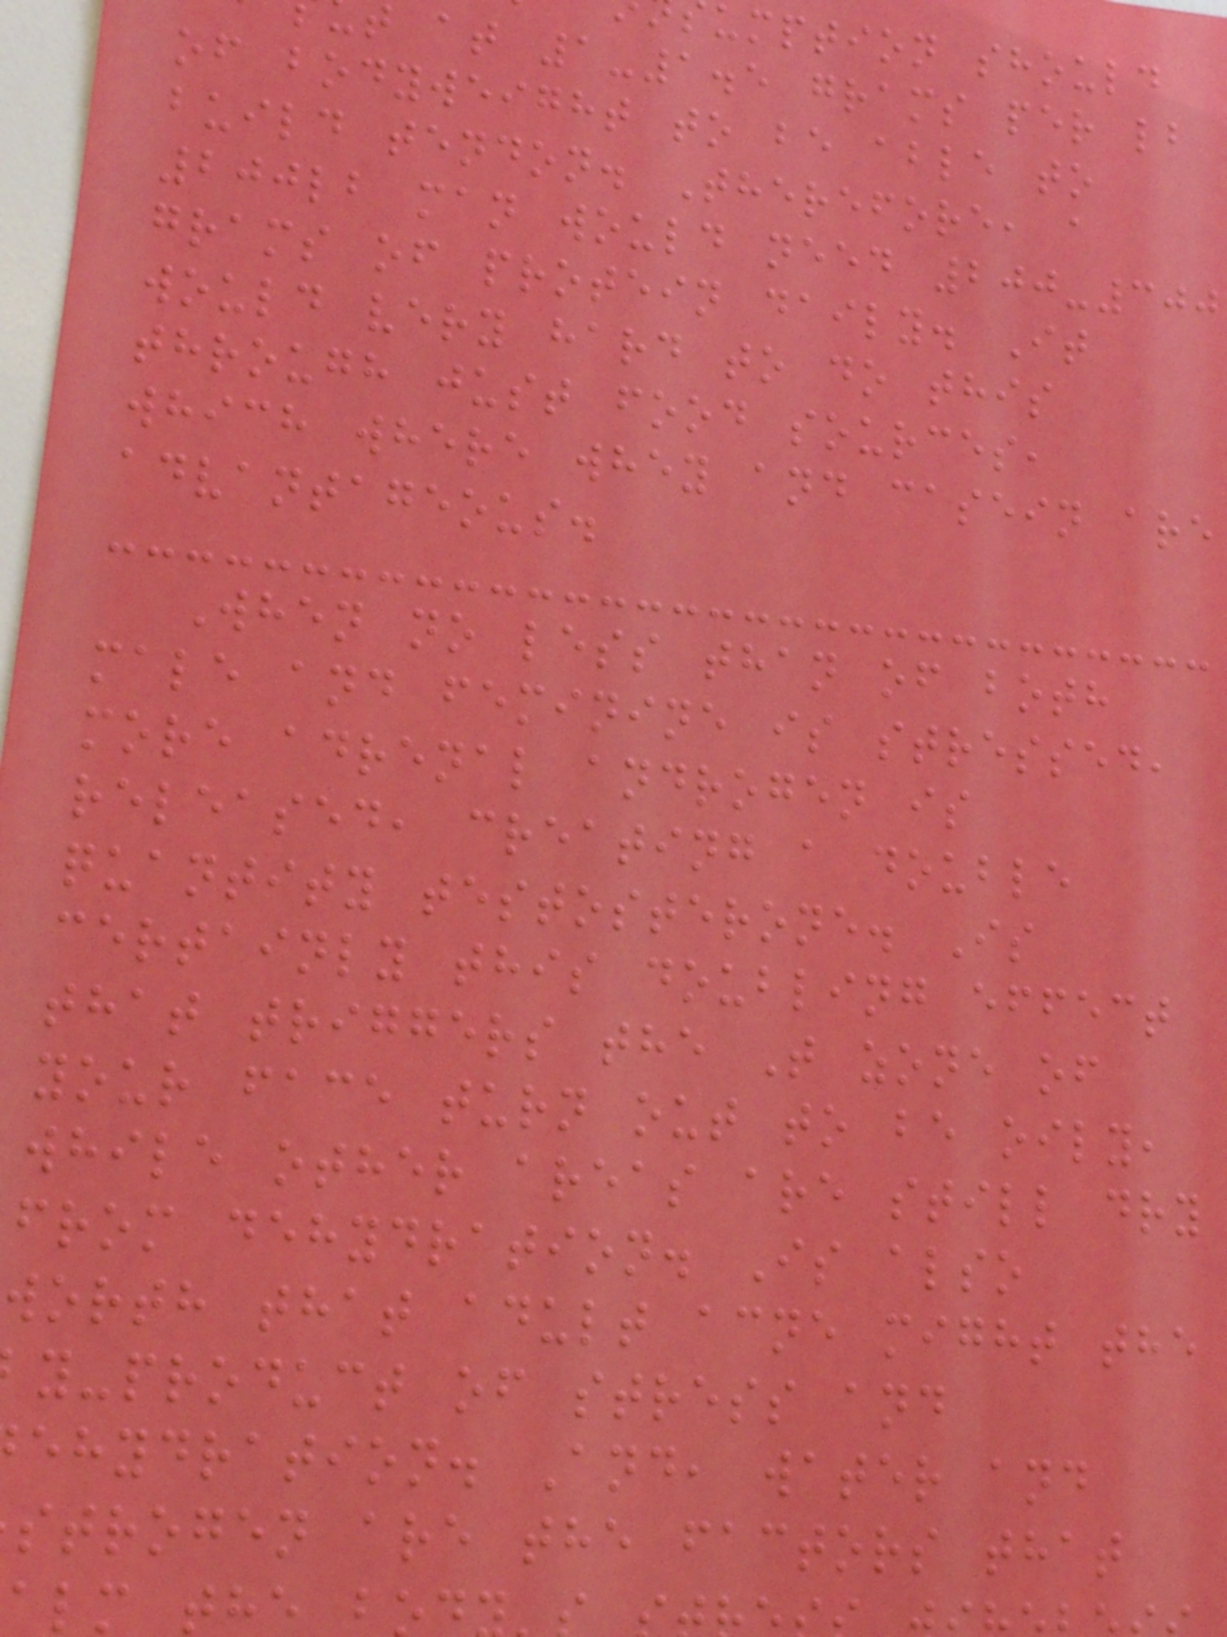umption should
t at 1-1.5 grams per lb
of bodyweight to be able to
build tendon. Therefore, a
200lb man would need 200-300
grams of protein daily. It
would very hard to do this
through just food sources,
which where whey and casein are
advantageous.
When no less than of both
male and feminine is stressed,
more adrenal androgen is
released, creating a double
quantity testosterone. Is
certainly this doubling effect
that triggers the T zone of
your face turn out to be oily,
while other areas are still dry
from dehydration. Is also
worth that adult acne might the
y-product of stress and
ehydration. And, water and
strogen are the factors that
